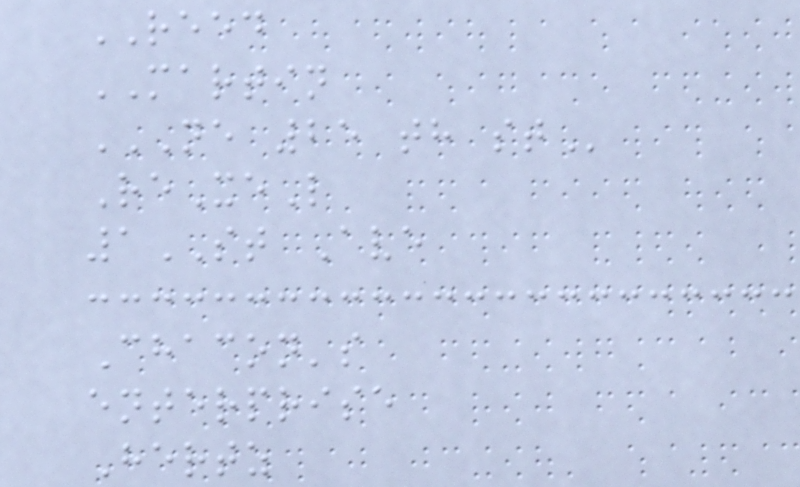REED
MARTIN
NE 25 TH ST
ReXeL
1ST Ave
Chacon's
enterprise
Hertz
